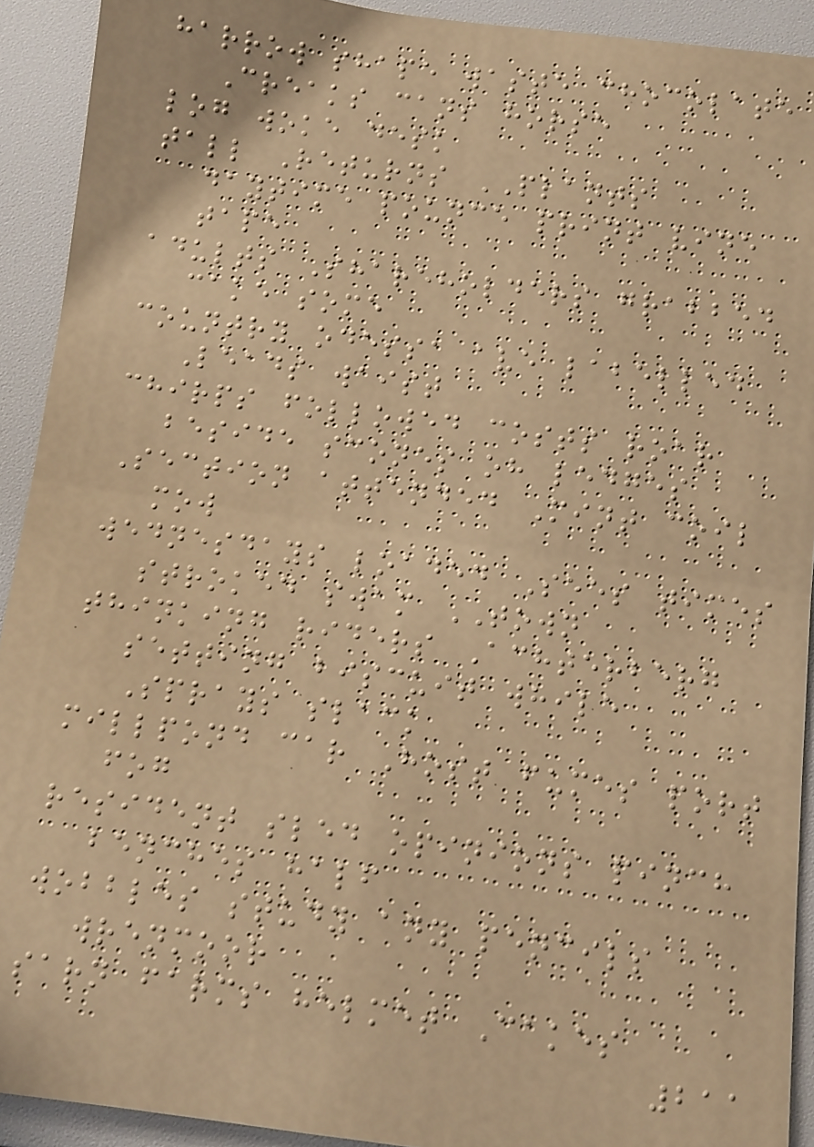harrow shape waste chocolate
Creaks cans horse
log woke desk
tall Returns PLANTS
daytime pounce print vine
tape
adults Shareholders grabbed
cake some
country odessa ave labelled
Leads waist
chirps followed costs roar
beside scones oh ledges
Section attended Mint coil
mow
wednesdays loaded Sees times
stroked swam TOWN
thinking riders Achterberg
setting biscuit while
Sprays slack
millpond car Host fumes port
fog
resident sled opinions pinch
benches half
wobbles study any pencils
wrenmoor
sarn farms helmet Cakes
211
